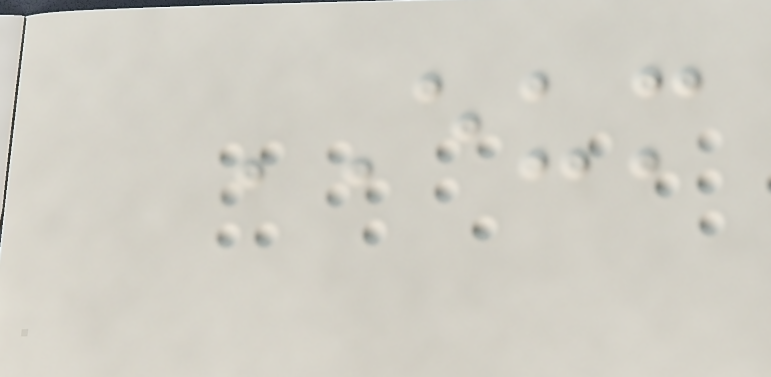EUM
